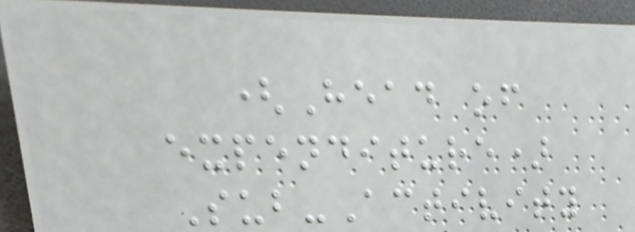(Head of
expenditure)
Sub-Activity
